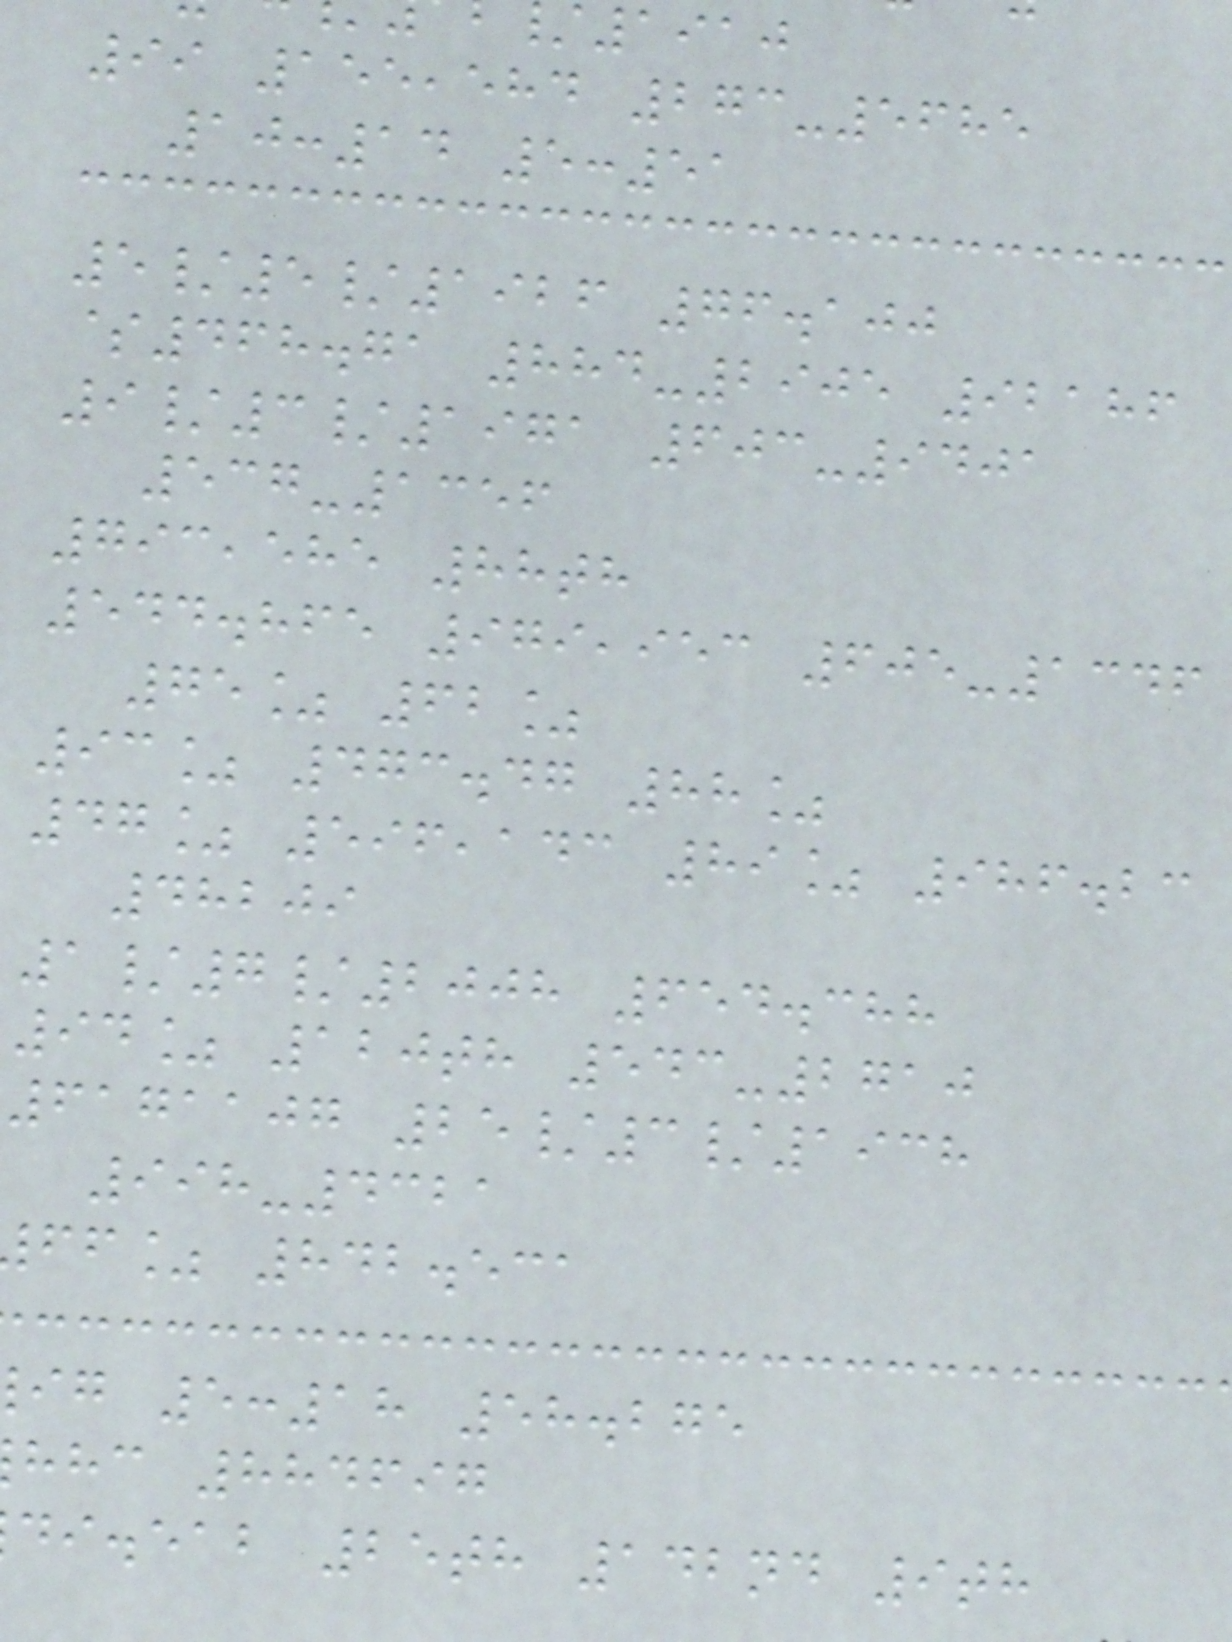1910
99 155,584 273-5685
10:14 5:51
5/5/1926 76.100
$468.71 884-2905 92186
9/3/1971 603-9401
537-1356
793,585 88th
544.865 979,953 605-1346
75% 62%
93% 473.47 88%
47% 596,143 89% 986.23
48209
1/7/2008 654.388
94% 120th 543-2710
6171107 25/3/1938
998-4321
ff% 842.531
ig 5:18 58.275
hhc 884697
di.eab 25th 142nd 9th
